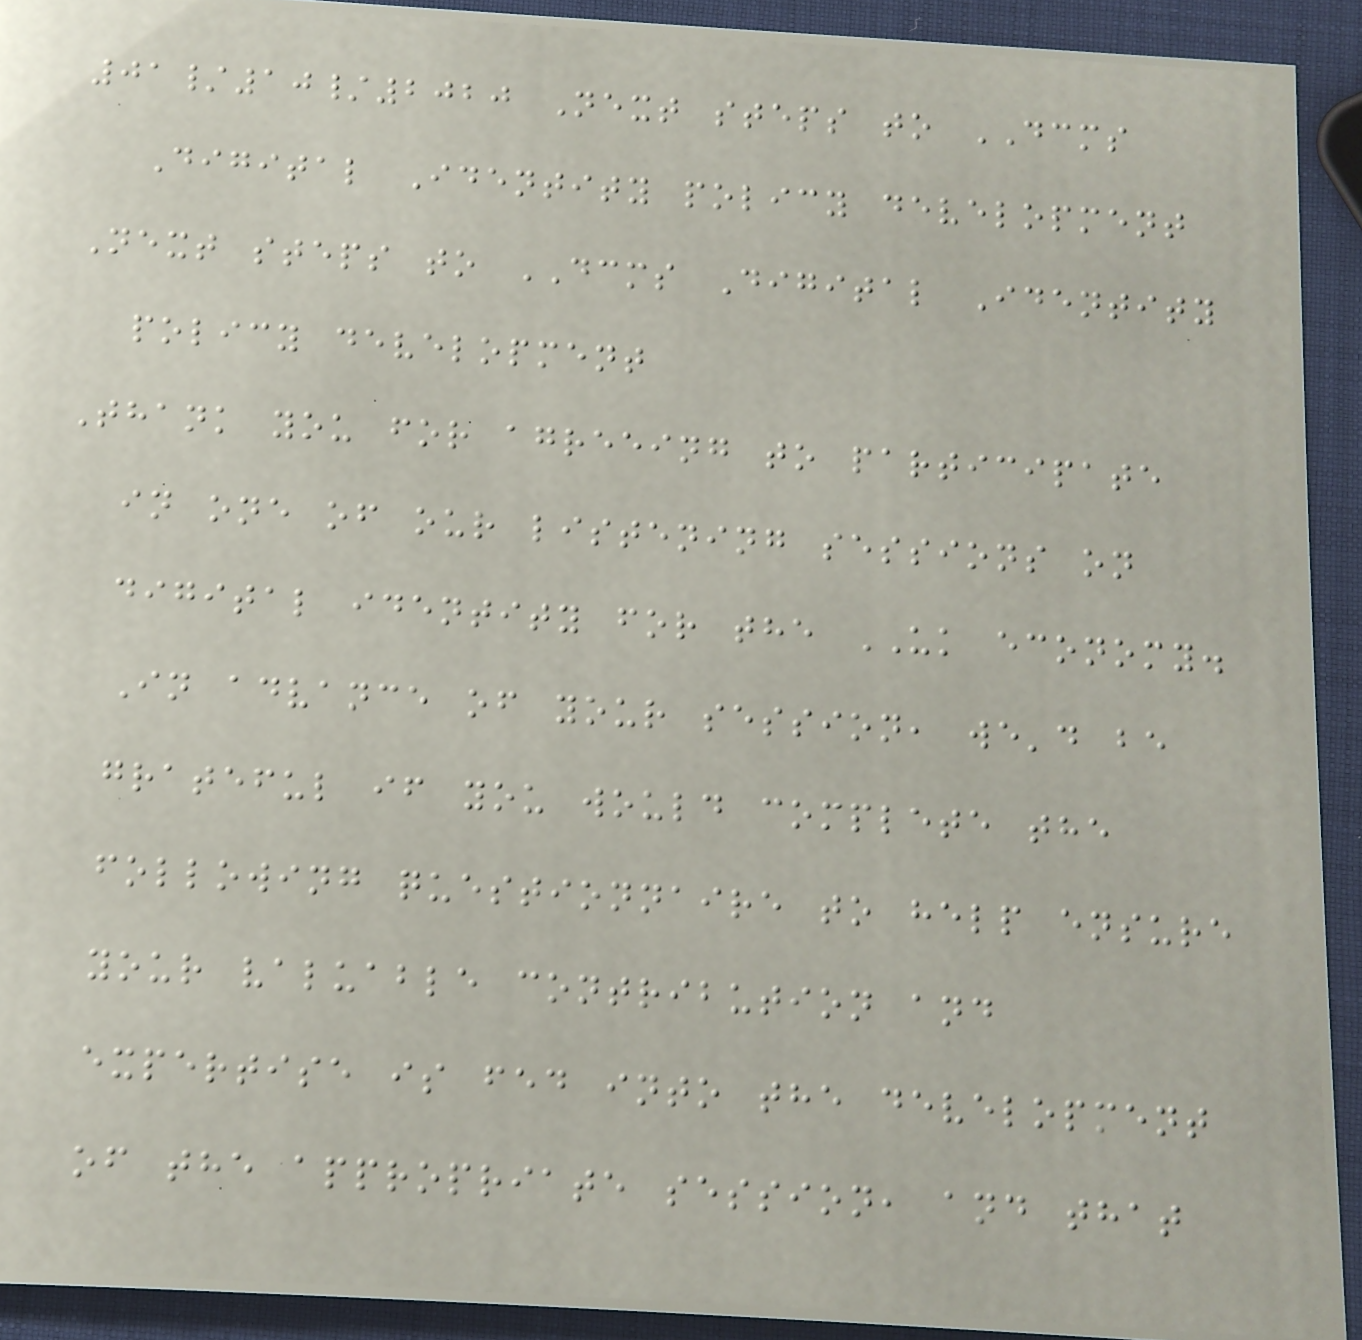01/10/2020 Next steps to DCMS
Digital Identity policy development
Next steps to DCMS Digital Identity
policy development
Thank you for agreeing to participate
in one of our listening sessions on
digital identity for the UK economy.
In advance of your session, we'd be
grateful if you would complete the
following questionnaire to help ensure
your valuable contribution and
expertise is fed into the development
of the appropriate session, and that
